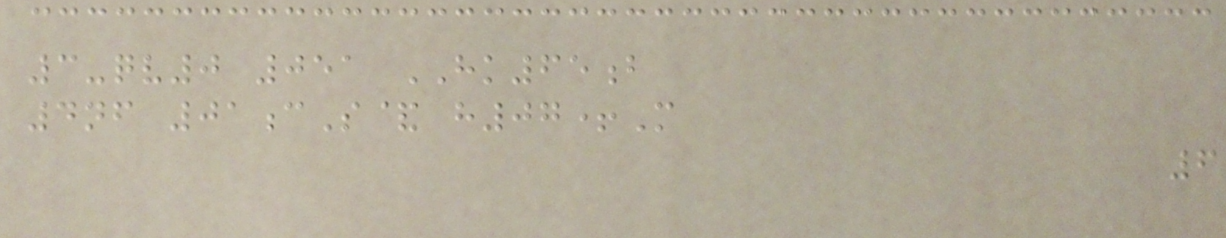3-qv0 051 HK65b
4nf 01cS& h07+M
6
